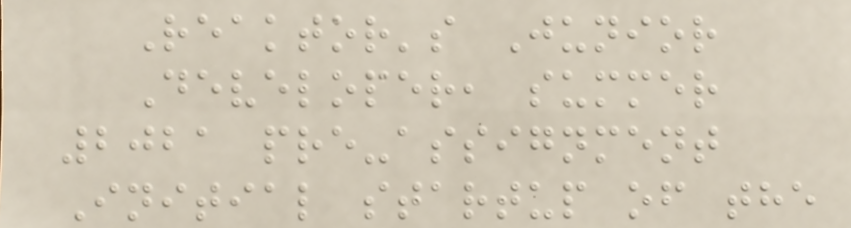Reaktor's Junior
Developer, summer
2021 pre-assignment
Initial startup of the
